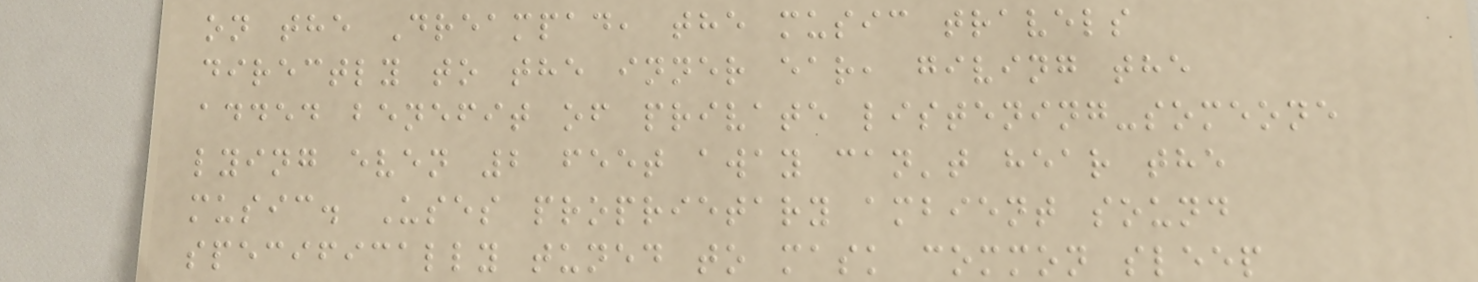on the Dreampad, the music travels
directly to the inner ear, giving the
added benefit of private listening-someone
lying even 2 feet away can't hear the
music. Uses proprietary ambient sound
specifically tuned to mask common sleep
